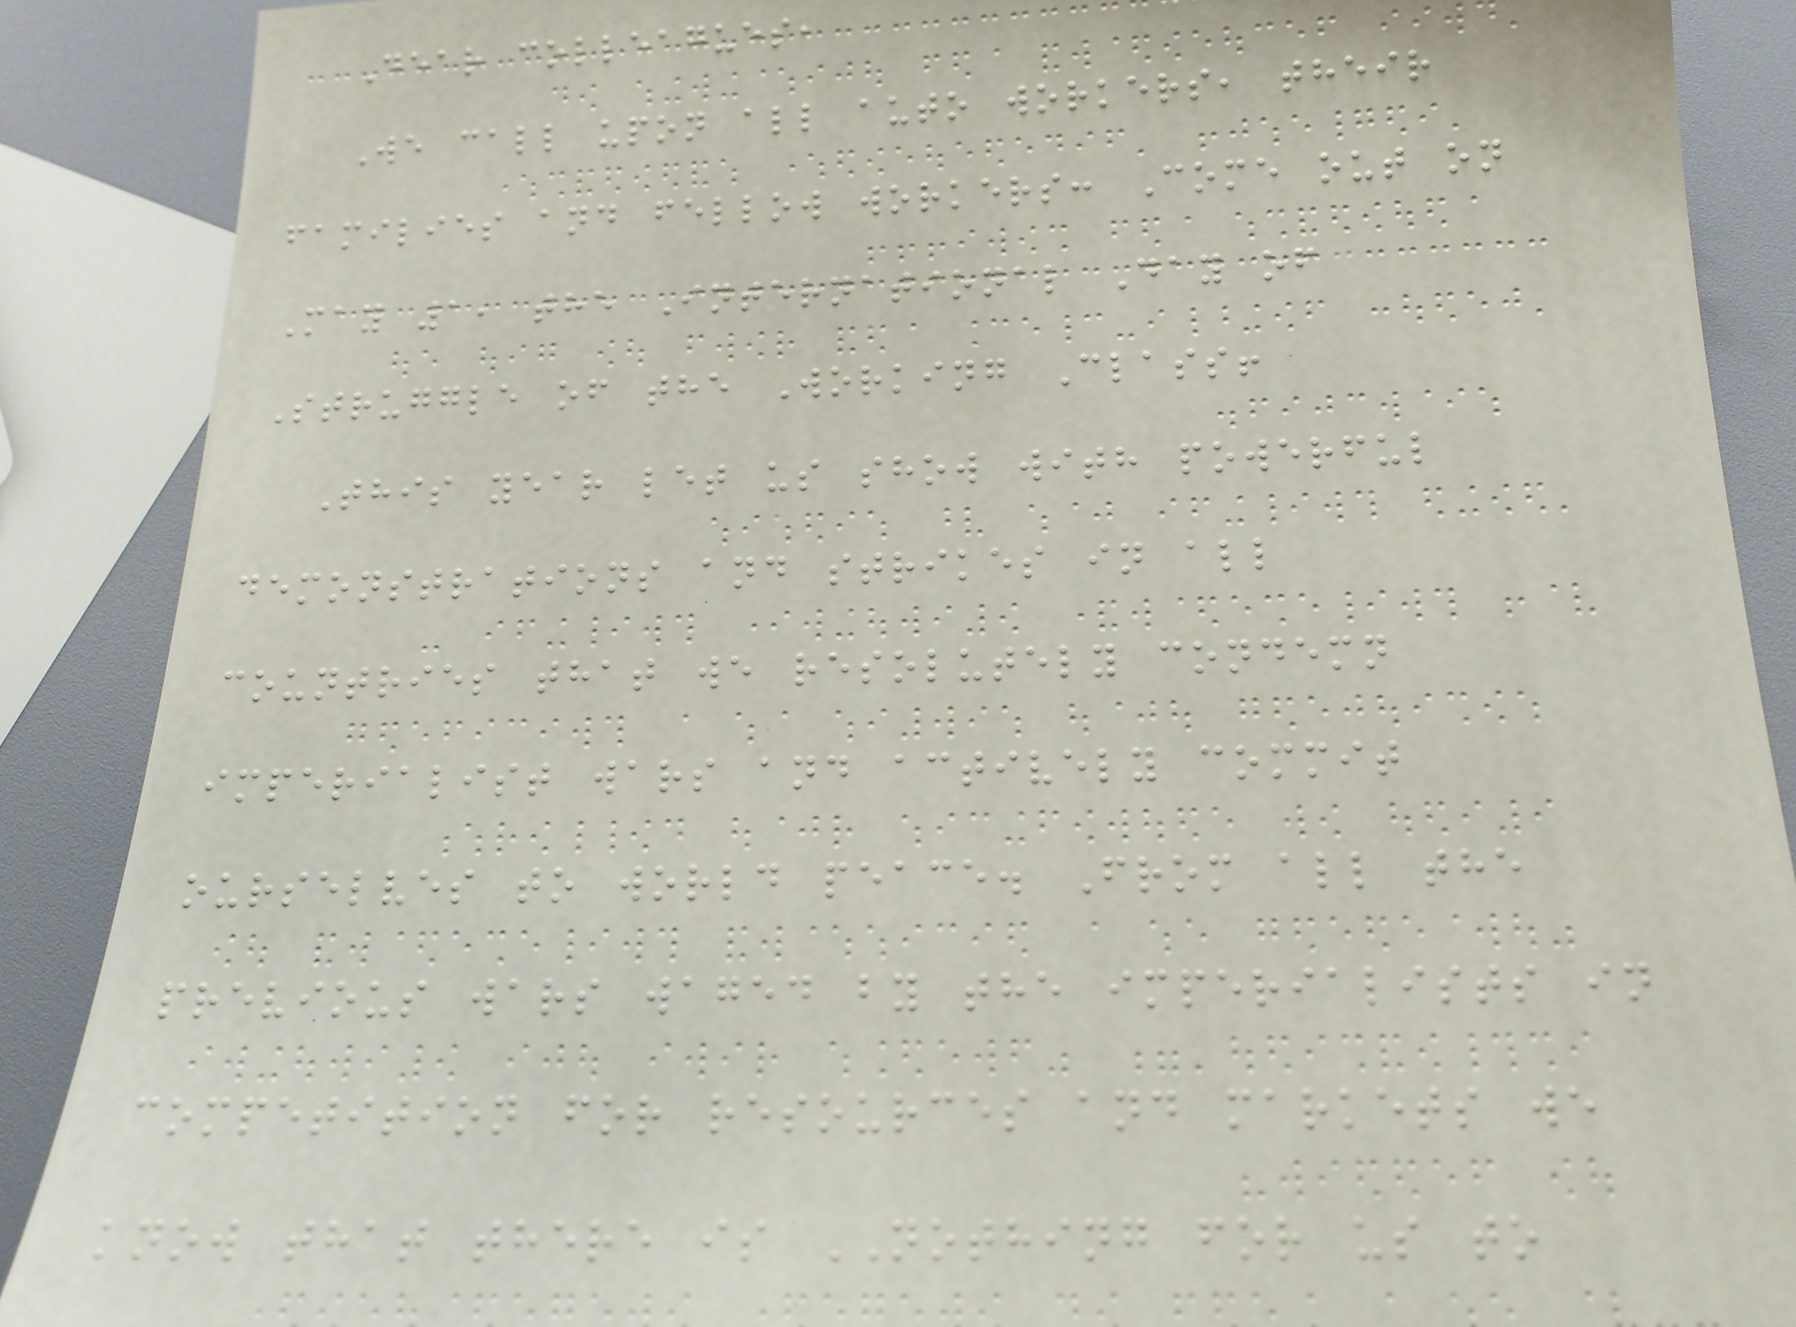Dear colleagues,
We call upon all auto workers, their
families and fellow workers: Come out on
May 1, the International Day of
Struggle of the Working Class!
This year let us show with powerful
demonstrations and strikes in all
countries that we resolutely condemn
imperialist wars and actively commit
ourselves to world peace. From all the
previous wars waged by the imperialists in
competition for resources and markets we
know that there is NOTHING for us to
